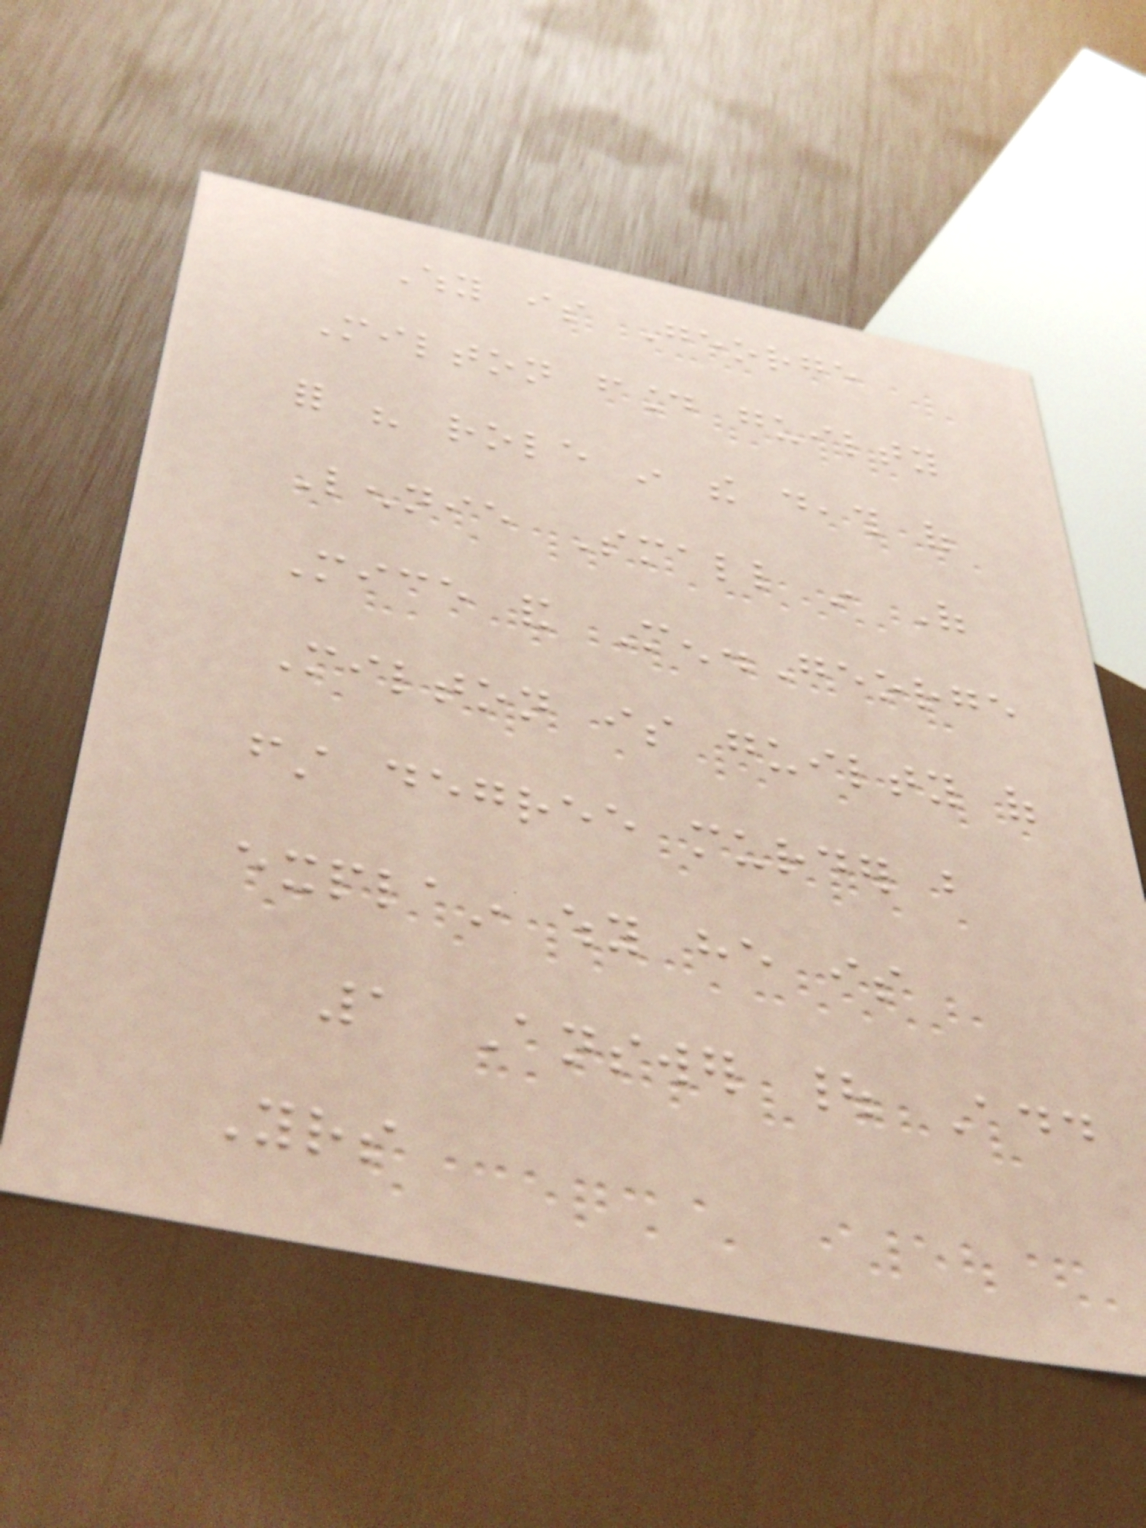Why is George
Milton found guilty
for his role in the death of
Lennie Small in Of
Mice and Men.George
Milton is guilty of
first degree murder but
explain why he is
1 Answer | Add
Yours
